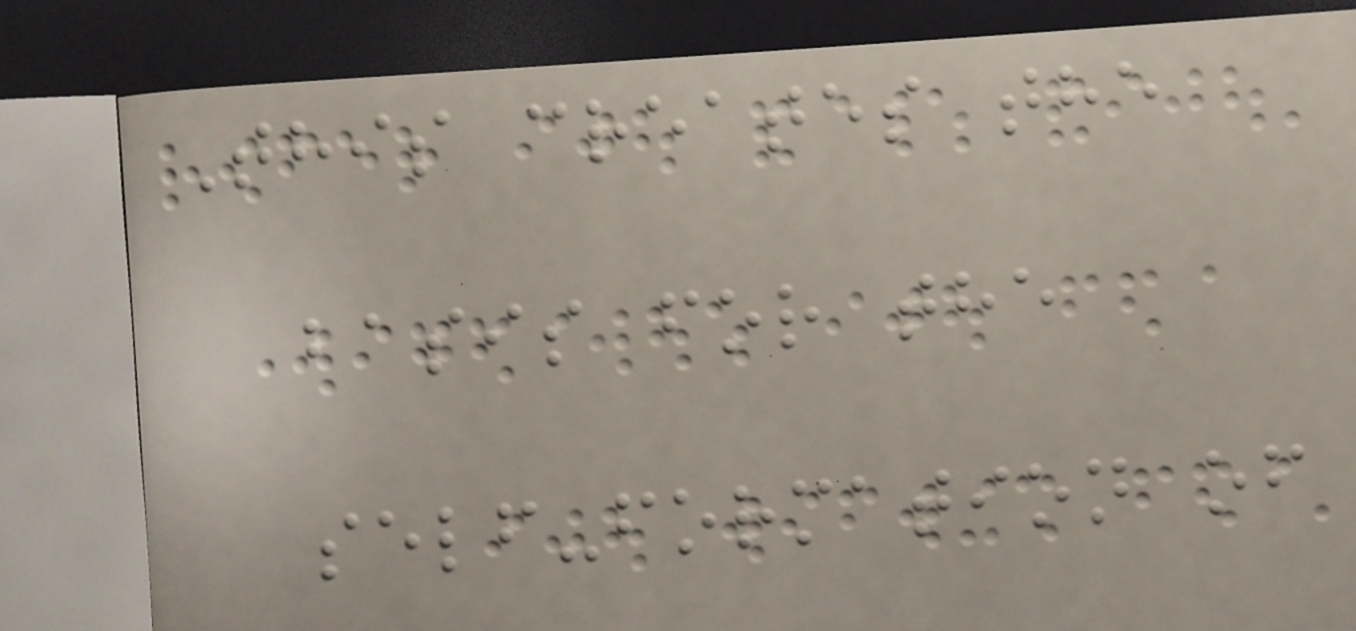This creates the
basis for the
self-formation of
